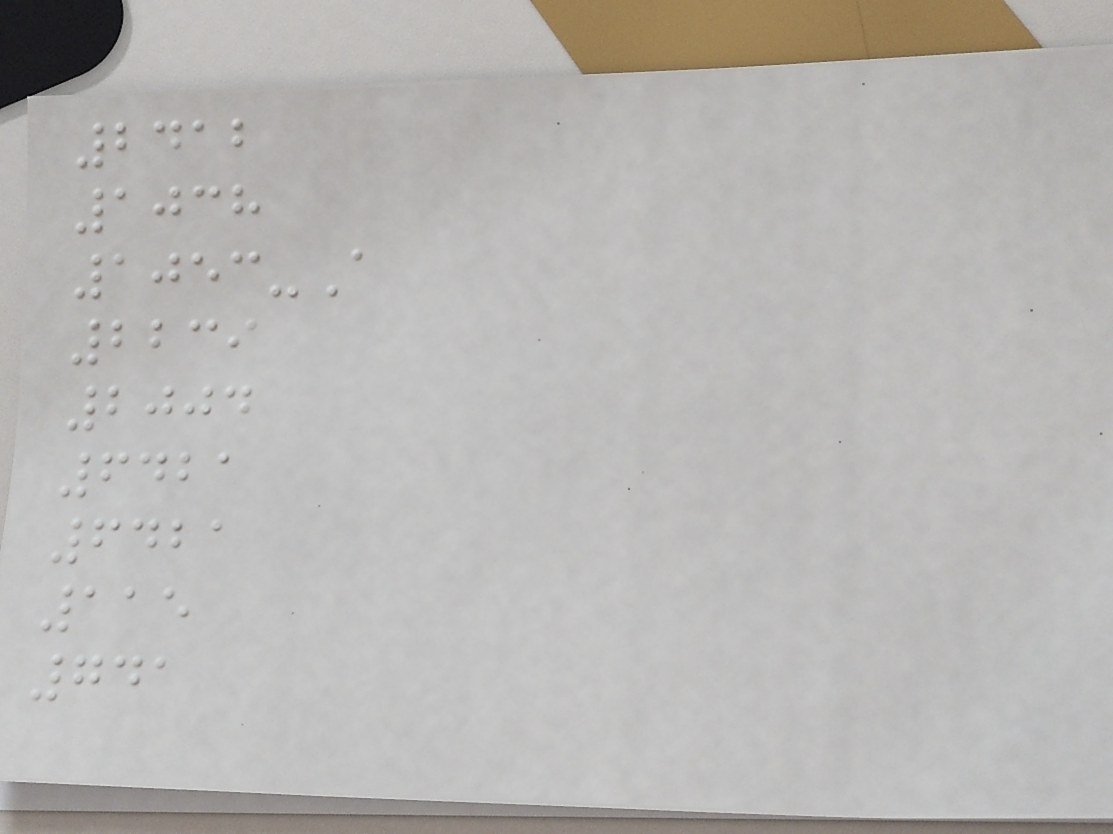2412
1038
1053-A
2239
2004
6421
6421
115
741
